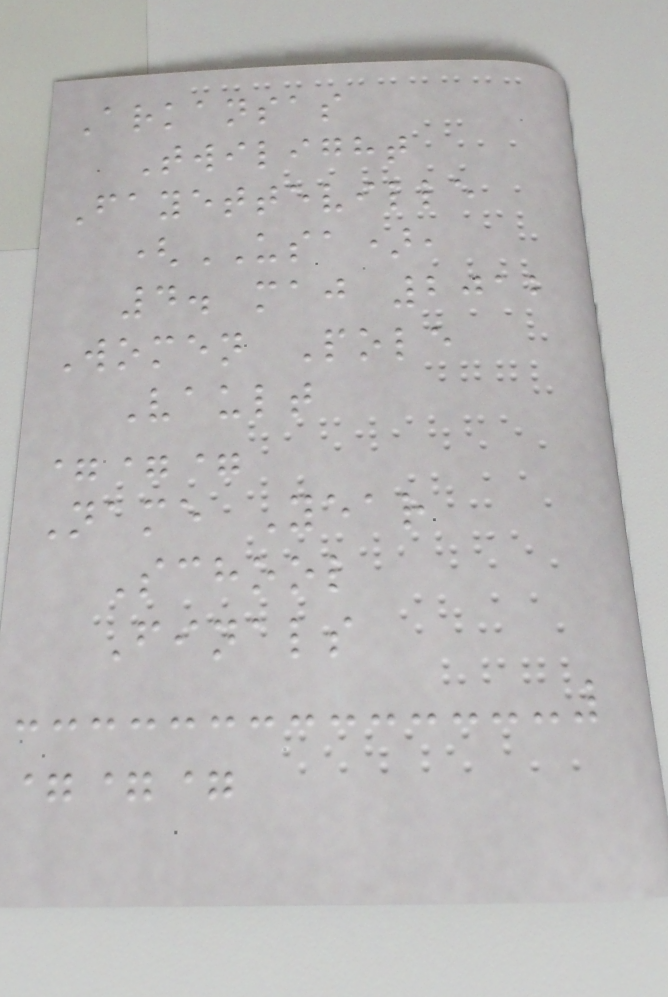Arkansas
Twilight
Fayetteville
(USA),
4. maj 2012
Women Pole
Vault
===
Name Year
School
Finals
===
